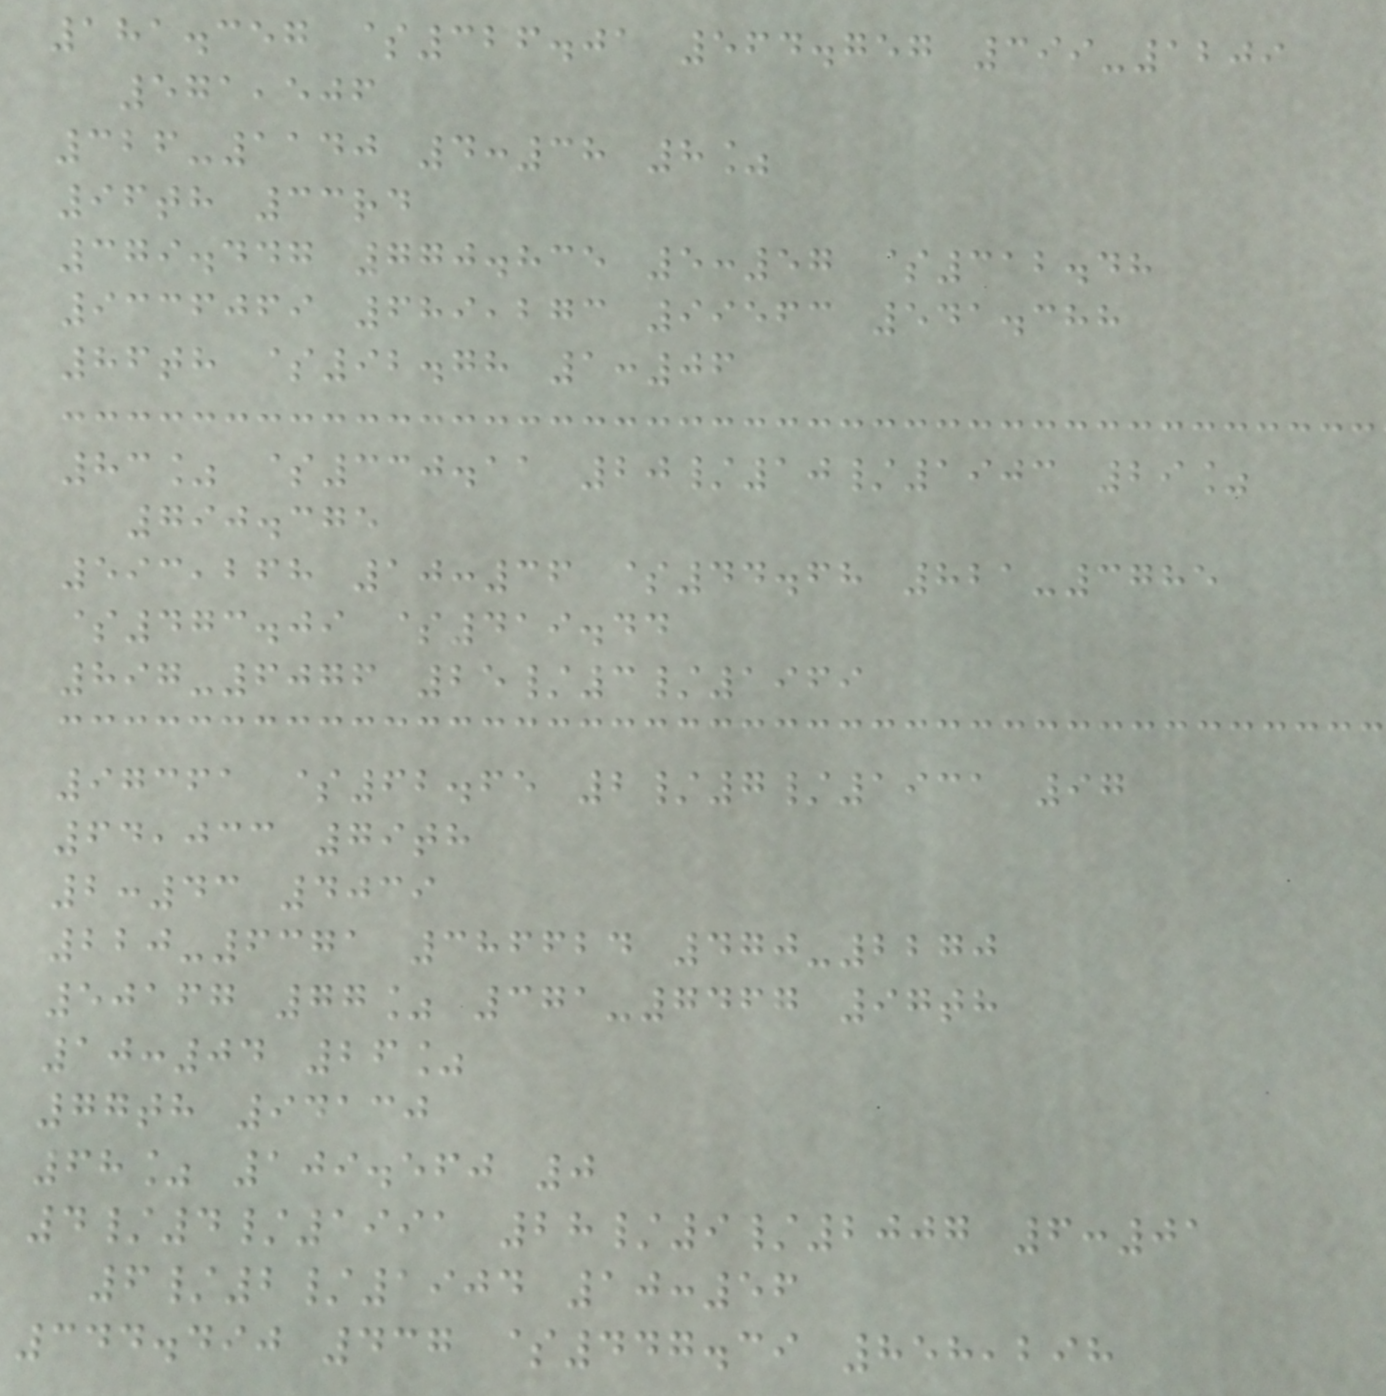181.357 $326.01 564.757 399-1209
571,506
326-1140 4:38 8%
96th 33rd
379.447 770.835 5:57 $312.48
9336069 689,273 99563 541.388
86th $92.78 1:06
83% $330.11 20/10/1903 29%
790.375
593,268 10:36 $44.68 821-3785
$473.09 $419.44
897-6076 25/3/1969
97361 $62.65 2/7/1931 97
64,033 79th
2:43 4039
220-6371 386624 470-2270
50167 77% 371-7467 97th
10:04 26%
77th 94130
68% 109.560 0
4/4/1991 28/9/2007 6:01
6/2/1904 10:56
344.490 437 $447.39 858,298
